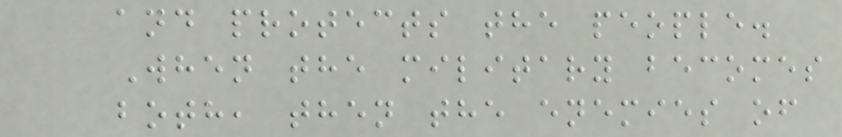and protects the people.
When the military becomes
both, then the enemies of
